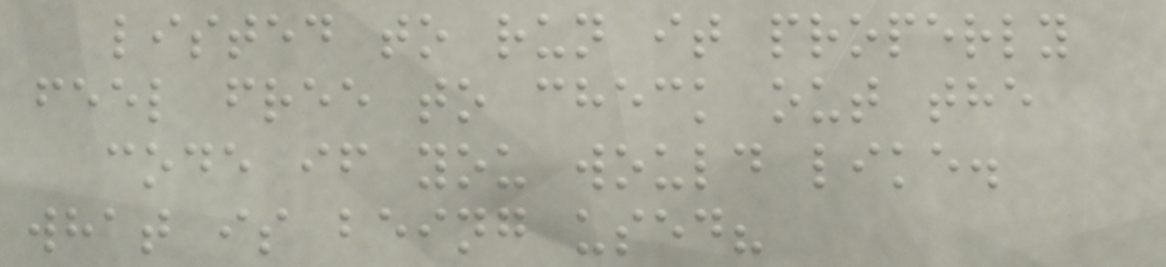listed to run it properly
feel free to check out the
code if you would like.
what is being used?
